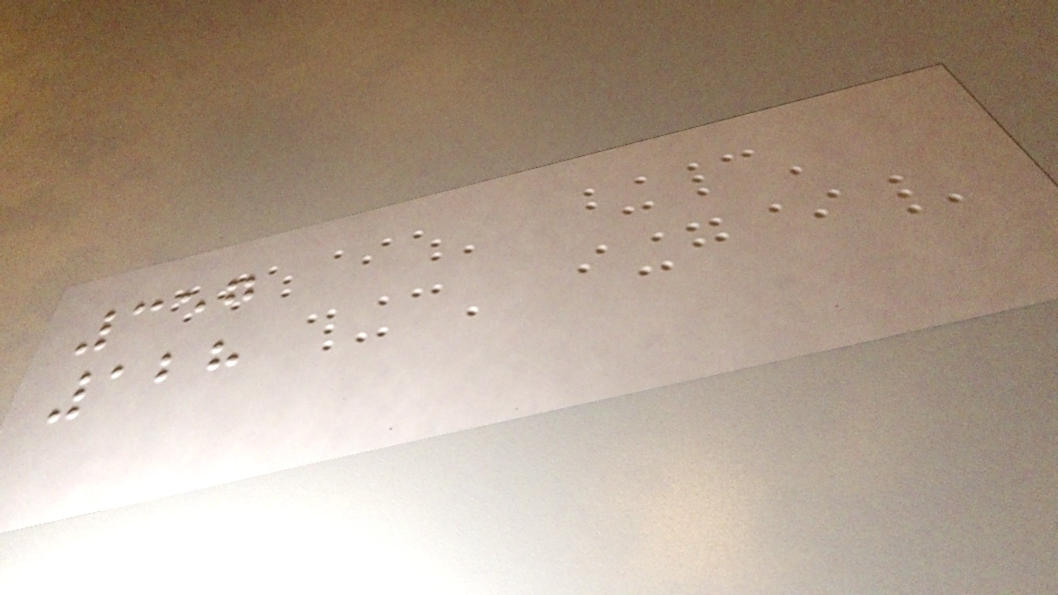357
128
